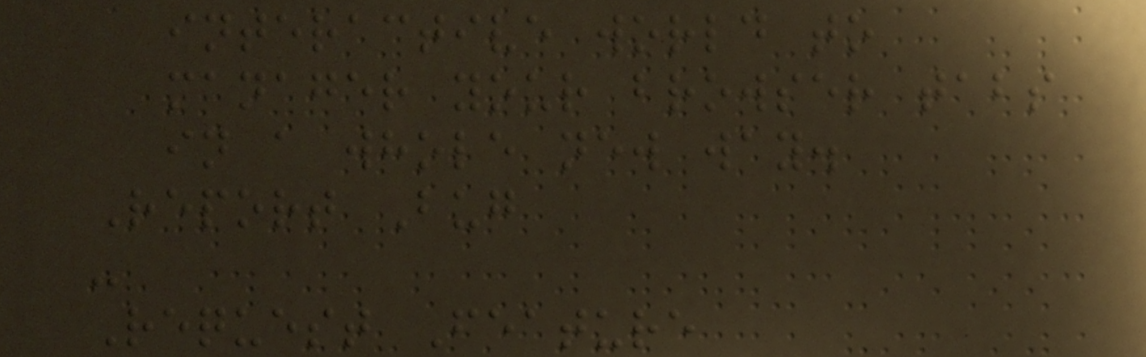interactive world to
manager your browser tabs
in a whole new way.
Report Bug
-
Request Feature
